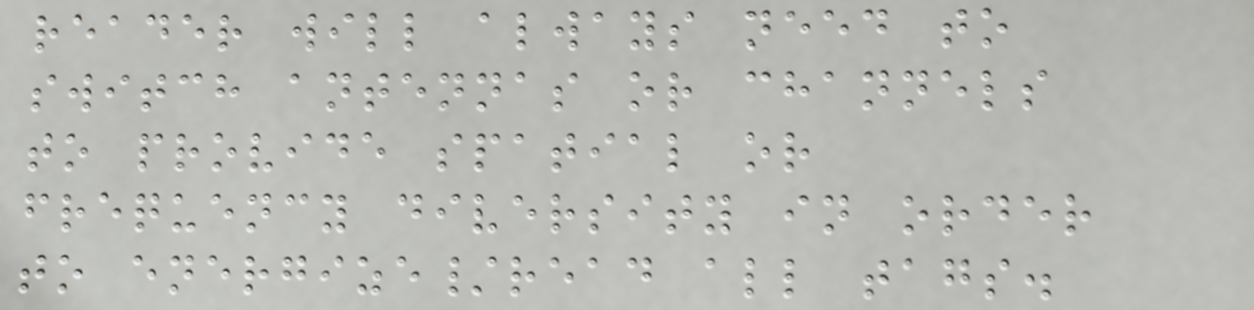reader will always need to
switch antennas or channels
to provide spatial or
frequency diversity in order
to energize/read all tags.
